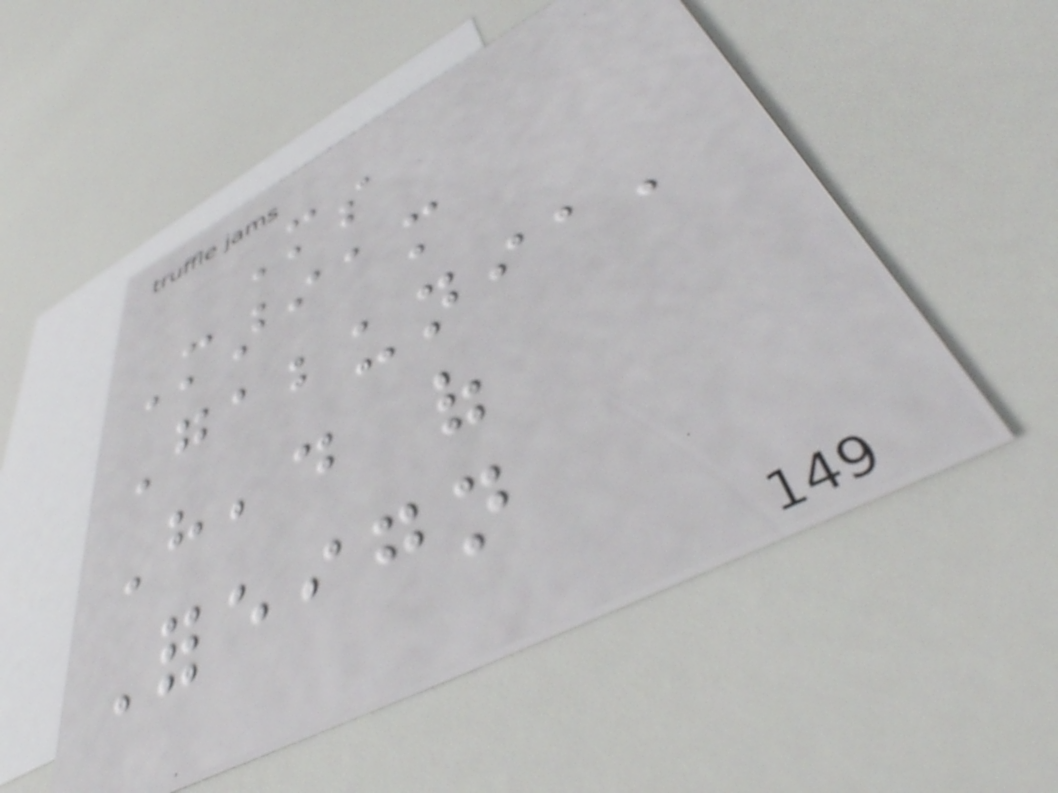Ms
Mariam
Gabunia,
Head of
Foreign
